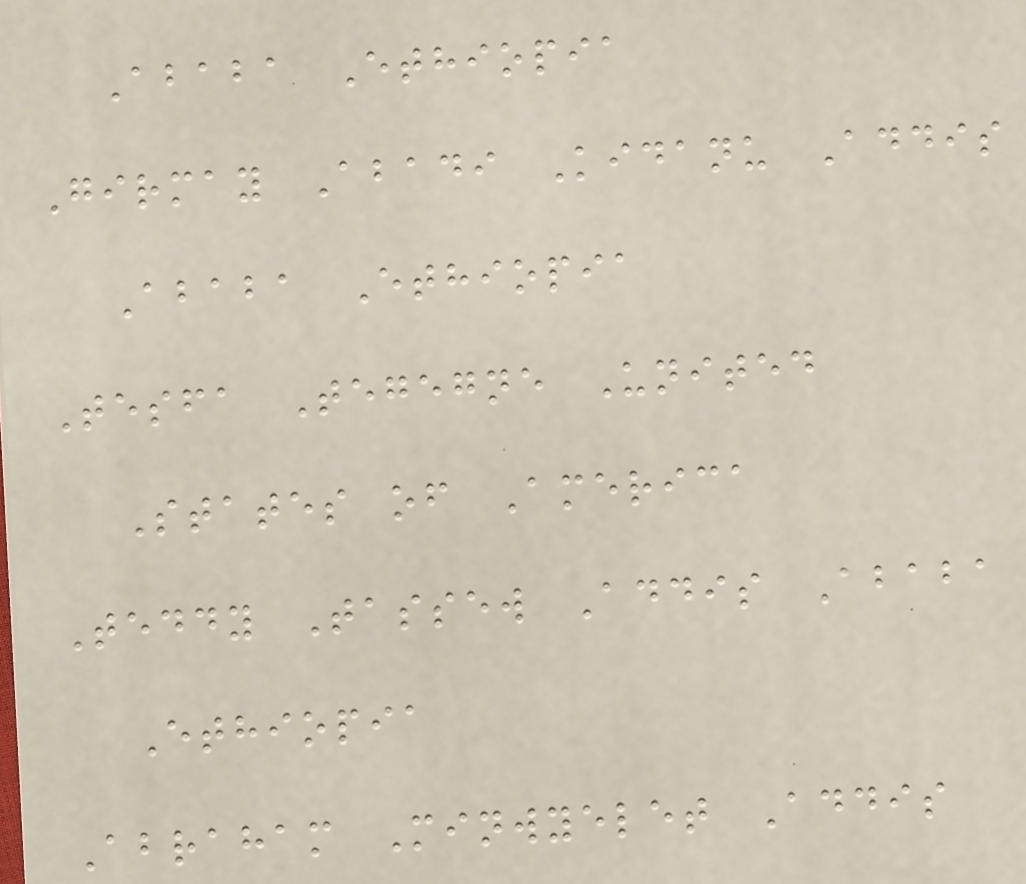Ababa Ethiopia
Girmay Abadi Kidanu Addis
Ababa Ethiopia
Tesfa Tegegne United
States of America
Teddy Tassew Addis Ababa
Ethiopia
Abraham Minwyelet Addis
